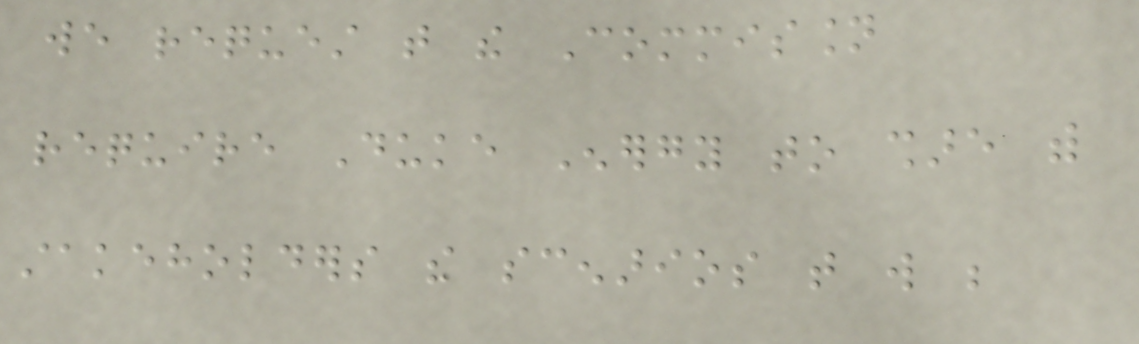we request that the Commission
require Duke Energy to share with
stakeholders the scenarios that will be
